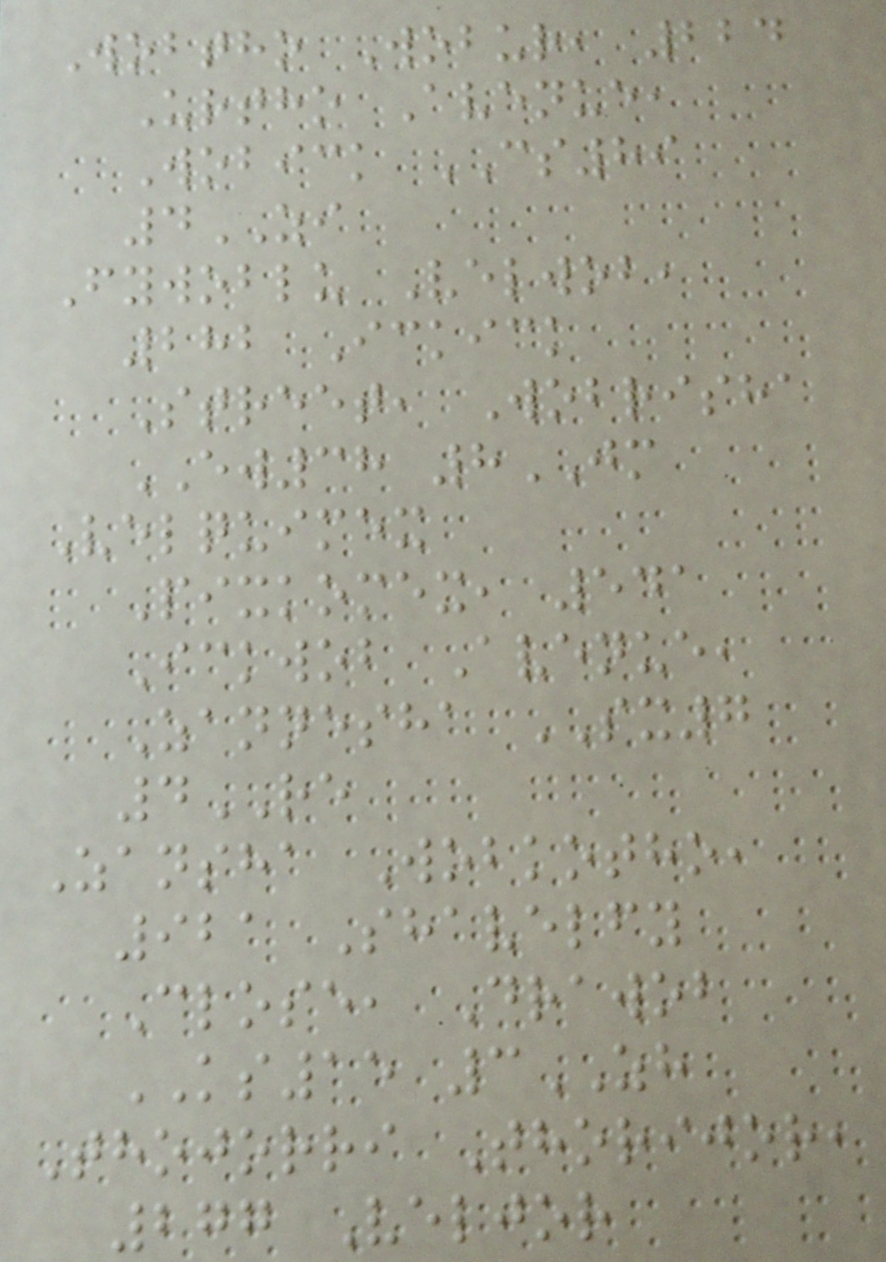Wobtho Wobur, 224
Urtho Avenue,
Wobick CS89
4ZI
Fywoblu Velwob,
282 Ickick
Street, Wobrisha
EW38 8JM
Velquimex
Pixkomex, 541
Ickwob Avenue,
Zannesha SX7
4RE
Zansha Wobkotho,
921 Shavelfy
Close, Drawob
KS15 3ZH
Thojorri Thorijor,
277 Veljor
